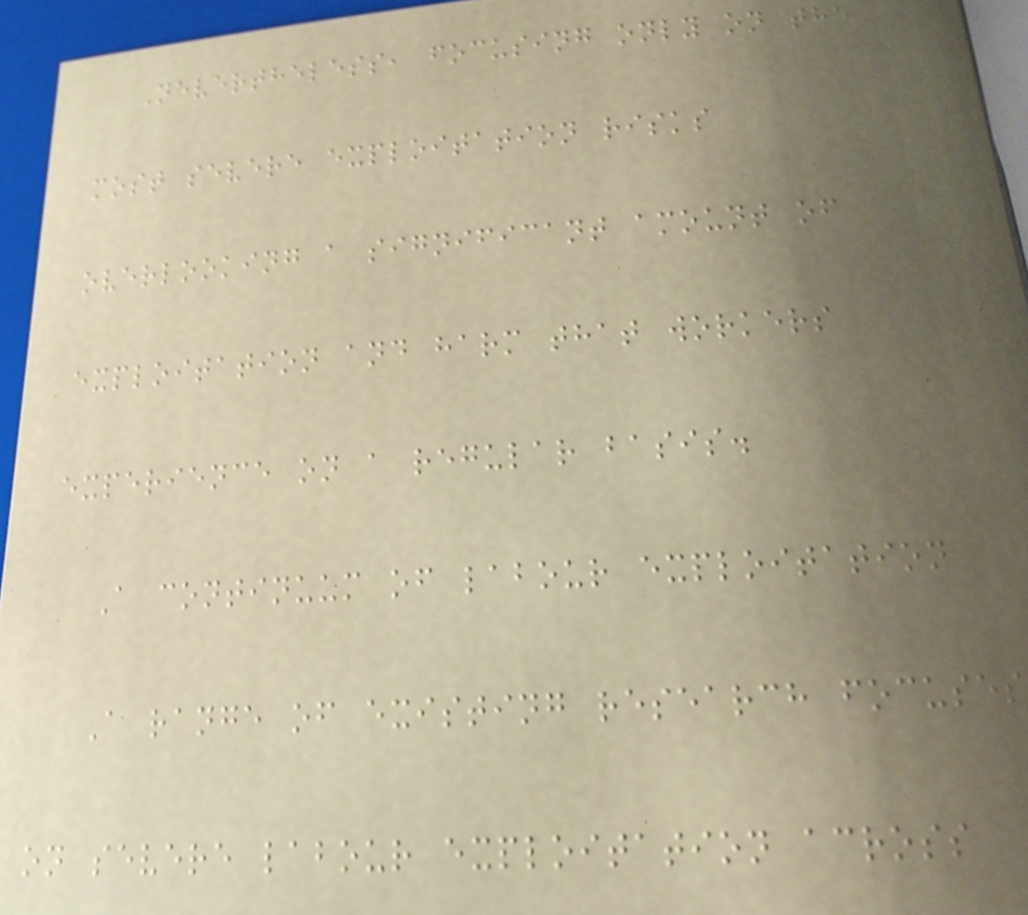Nevertheless, focusing only on the
most severe exploitation risks
overlooking a significant amount of
exploitation and harm that workers
experience on a regular basis.
A continuum of labour exploitation
A range of existing research focuses
on severe labour exploitation across
